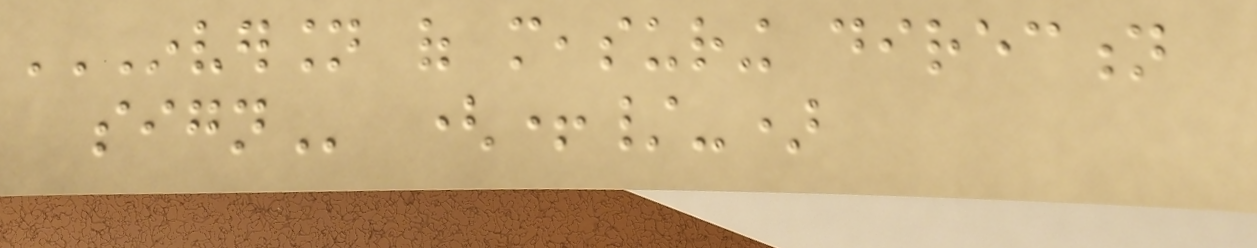INVERSION OF MEASURING DIRECTION
SIGN (+/-)
